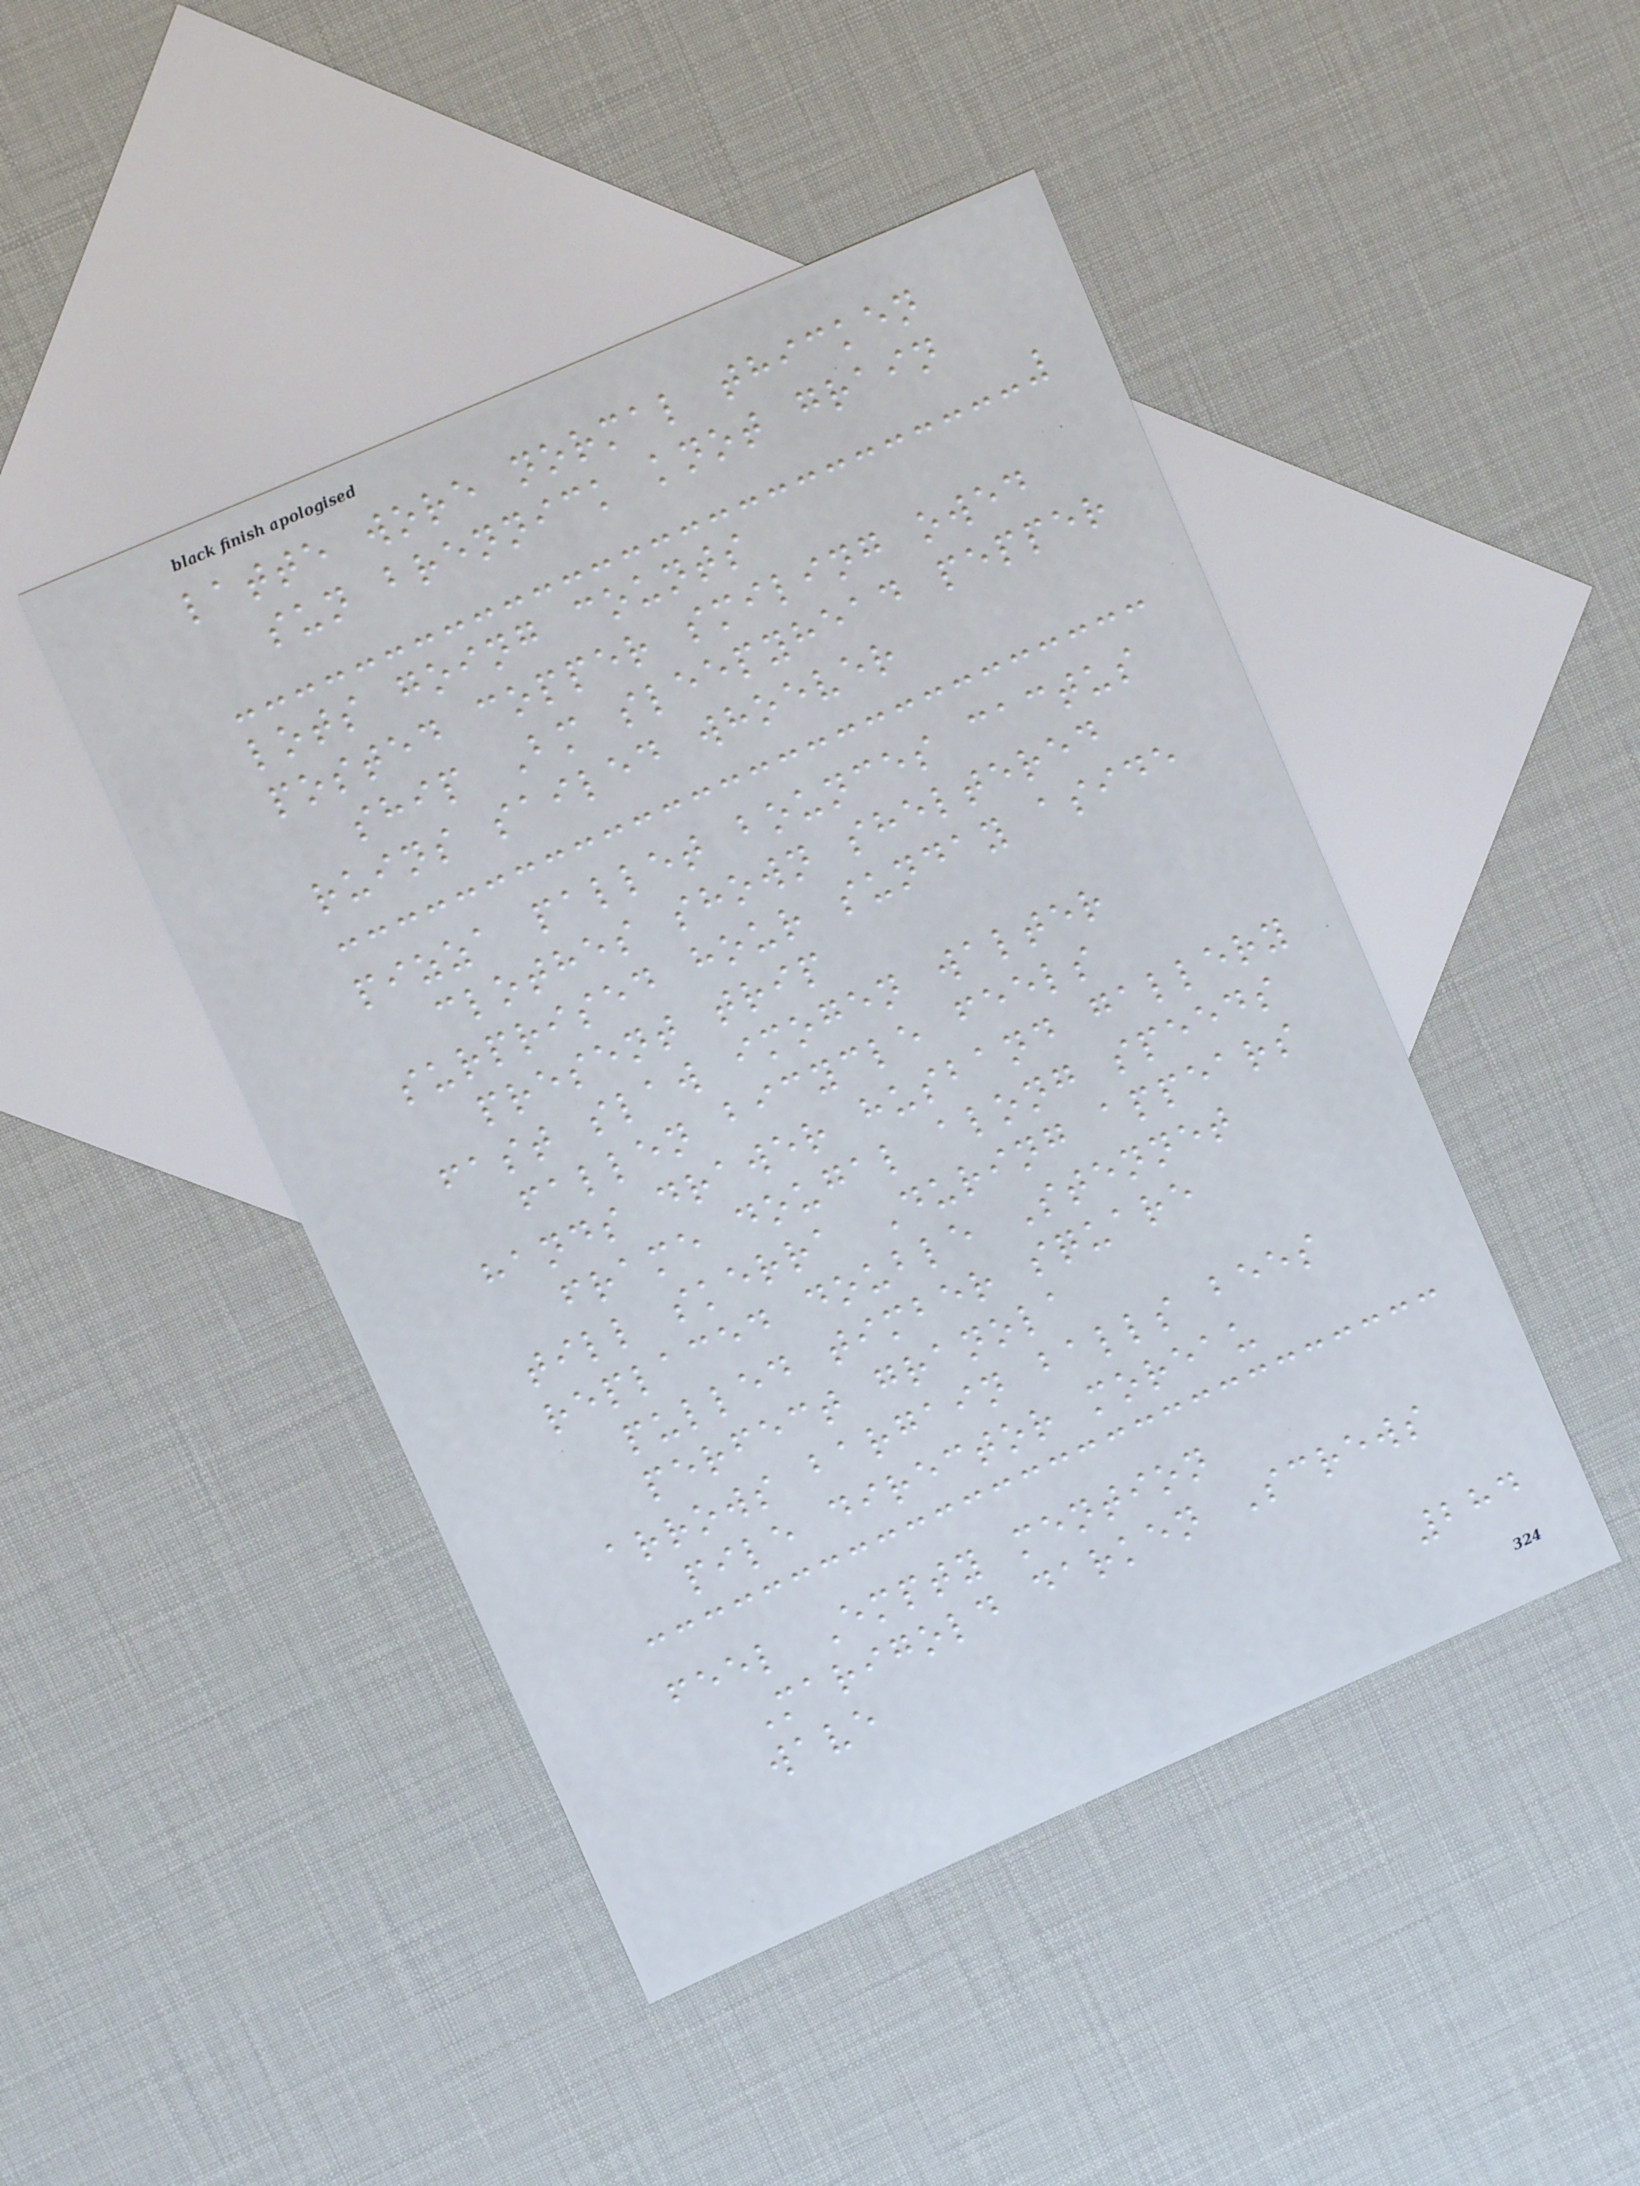latte wore normal thicken
sun brennick knot grain
lots going counts
posted copper smiling owed
ship Bm sleepyhead pepper
ruins sailed whoever
pizza pallet bounces cactus
clothes shown sheltered
surprised hour sunday aside
present trip
fast slaw imogen walter
fallen bicycle feels
hands drawer husband gallery
frame dougal along speeds
till skerra During appears
replaced double Stennet
pulled timber square
perfect granola
arrows bargain balls bees
pile director moreau
feel Empty mention
Marigold darken Screws
wave
284
